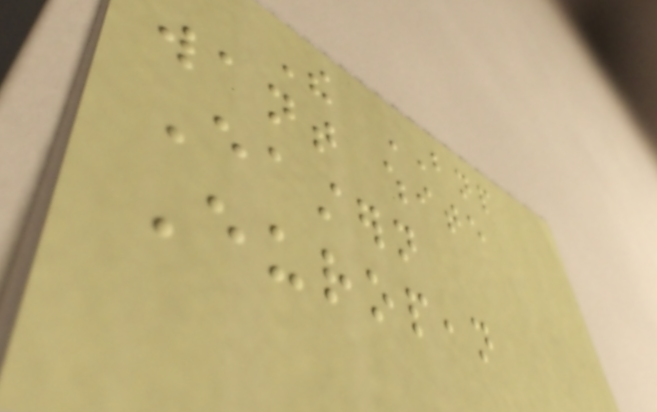The BNP
want white
Eastern
European
